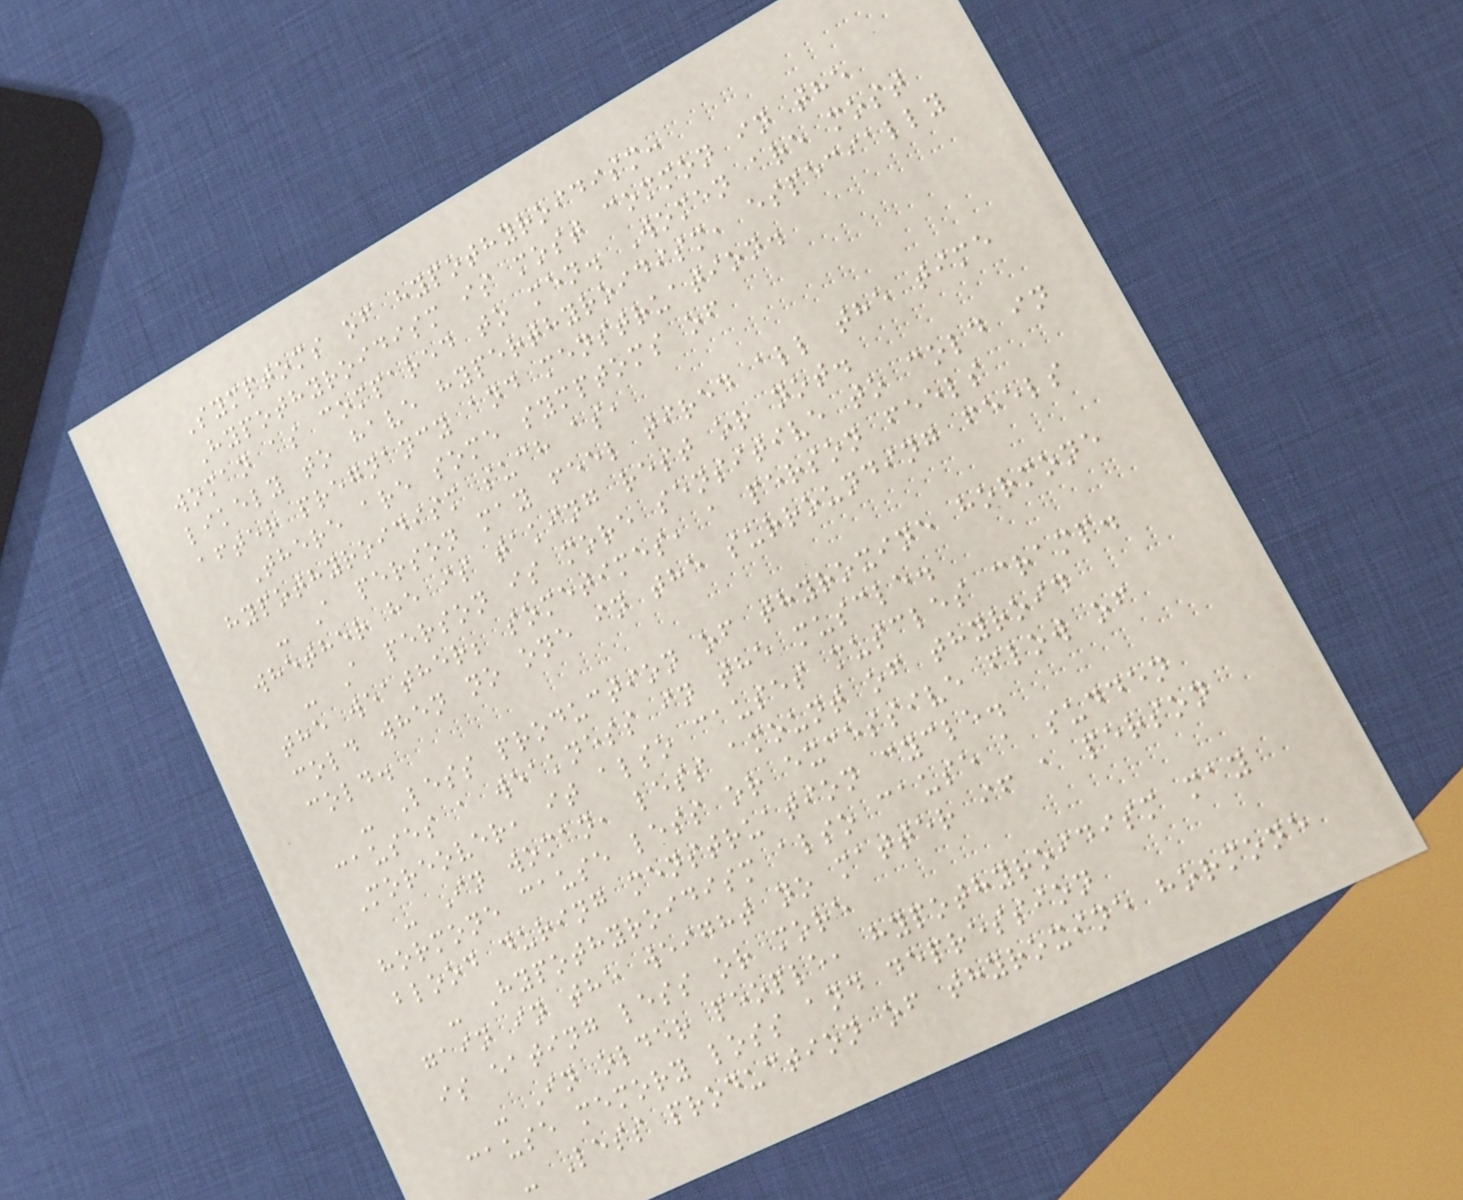Symptoms of hypothyroidism:
Hypothyroidism is most common in the
woman as compared to men. Women are most
likely to have hyperthyroidism, especially
after pregnancy and menstruation.
There are some symptoms of
hypothyroidism such as,
- A person may feel tired all the time
whether he is taking rest or not.
- A person is more sensitive to cold in
the weather; sometimes, a person feels
cold when no one in the surrounding feels
cold.
- Less production of thyroxine hormone
causes a weakness in the muscle.
Moreover, it also causes muscles cramp.
- In woman, less amount of thyroid
hormone cause less or excessive flow of
blood during menstruation cycle.
- Hypothyroidism also cause a sudden
gain in the weight no matter if a person
is eating less or more
- In older people, hypothyroidism may
cause memory loss and depression
- Less production of thyroxine hormone
